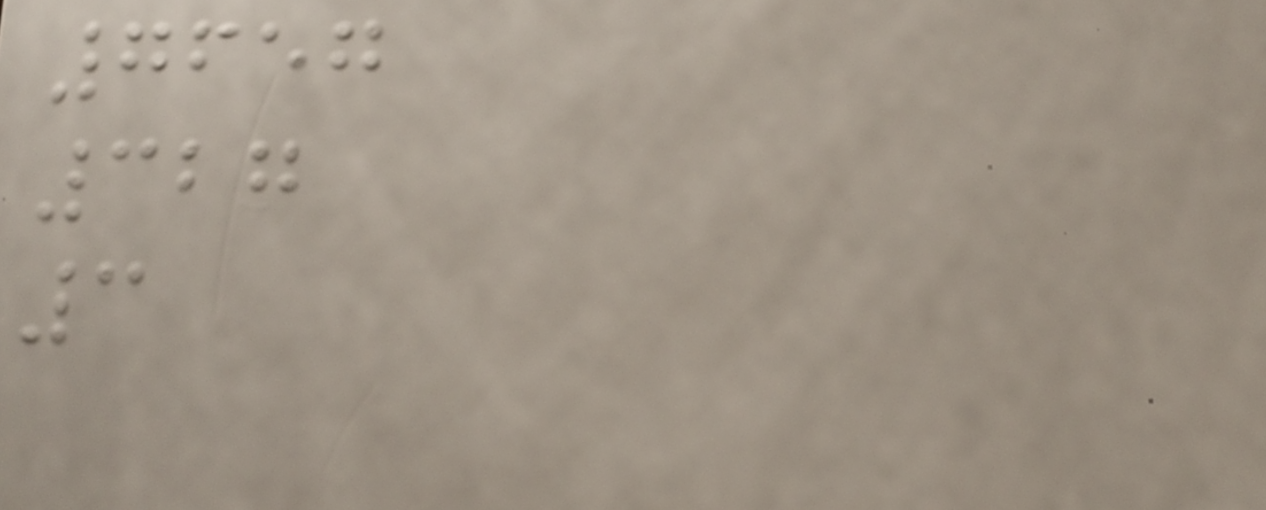7657
327
3
